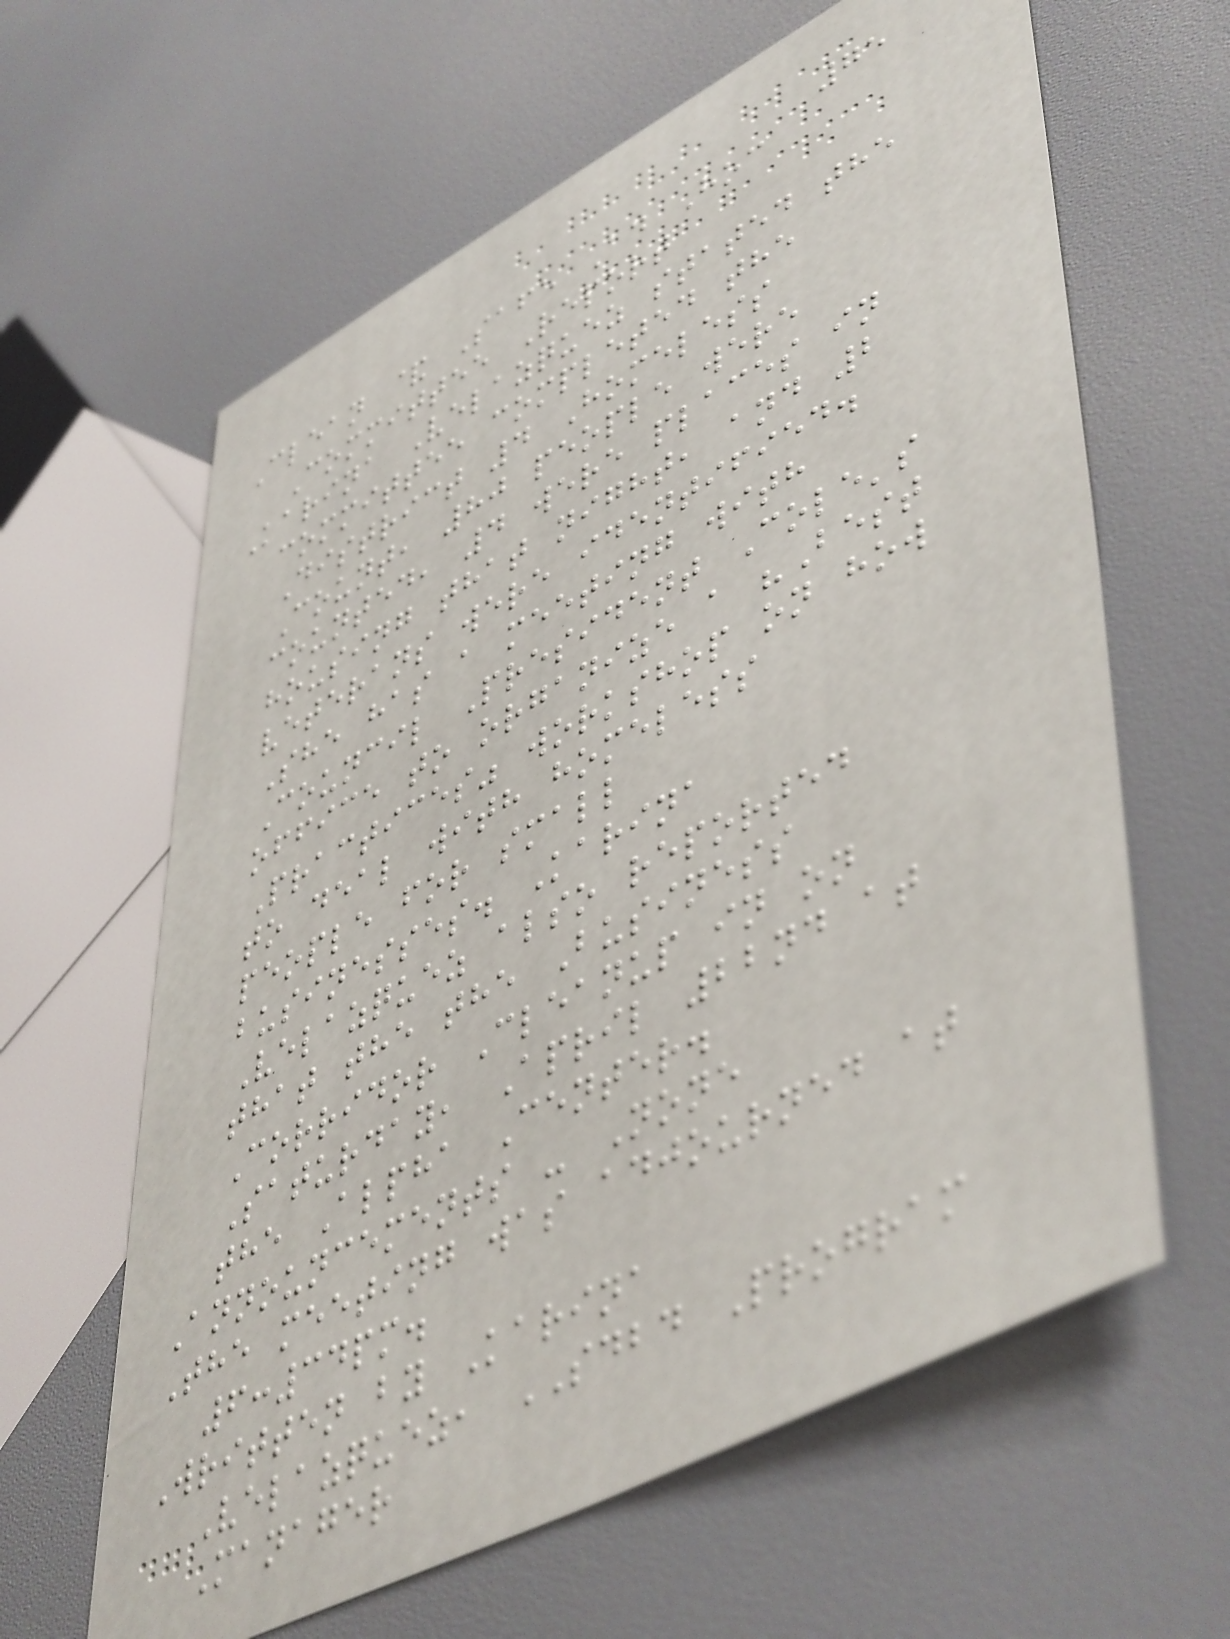75
Clean & Safe Ad Hoc
Committee Report
Karina Velazquez stated the
committee completed the
District 4 Homeless
Count, 80 people were
counted, 4 were places in
housing that night, and 2
veterans were identified.
She has a meeting with
Council President Cole's
office to organize a "Best
Practices" workshop on how
to deal with homeless
people for small
businesses. Karina
Velazquez also reported
that the the Business
Corridor Cleanup in on
Saturday, April 22nd at
the Alpha Center.
Announcements - None
The meeting was adjourned at
6:34pm.
Written by Karina
Velazquez, SDBD Program
Manager
